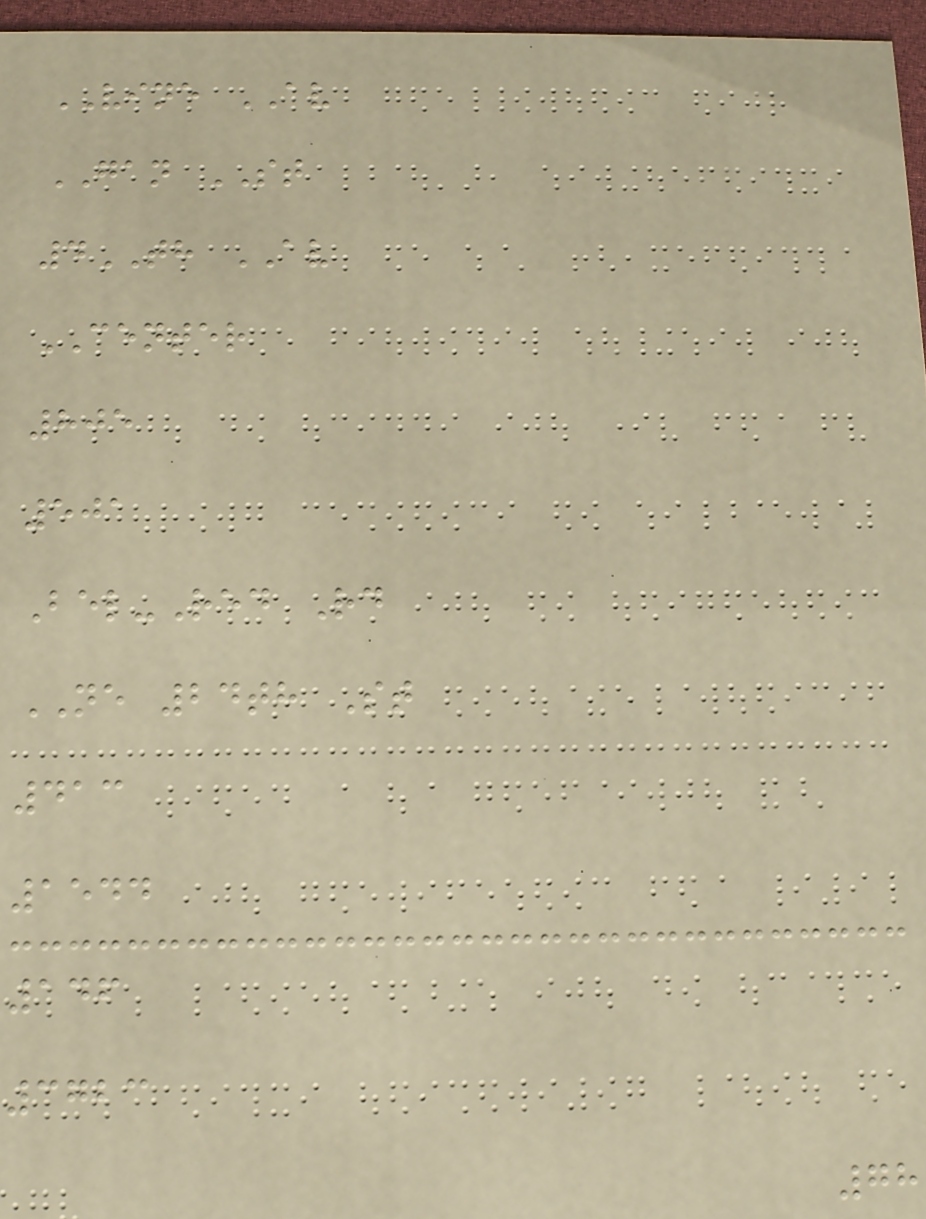VINE AV
GAN ST
4TH AV
CENTER
805
501
Bel-Red Rd
NE 24th St
413
1544
146
3723
78
